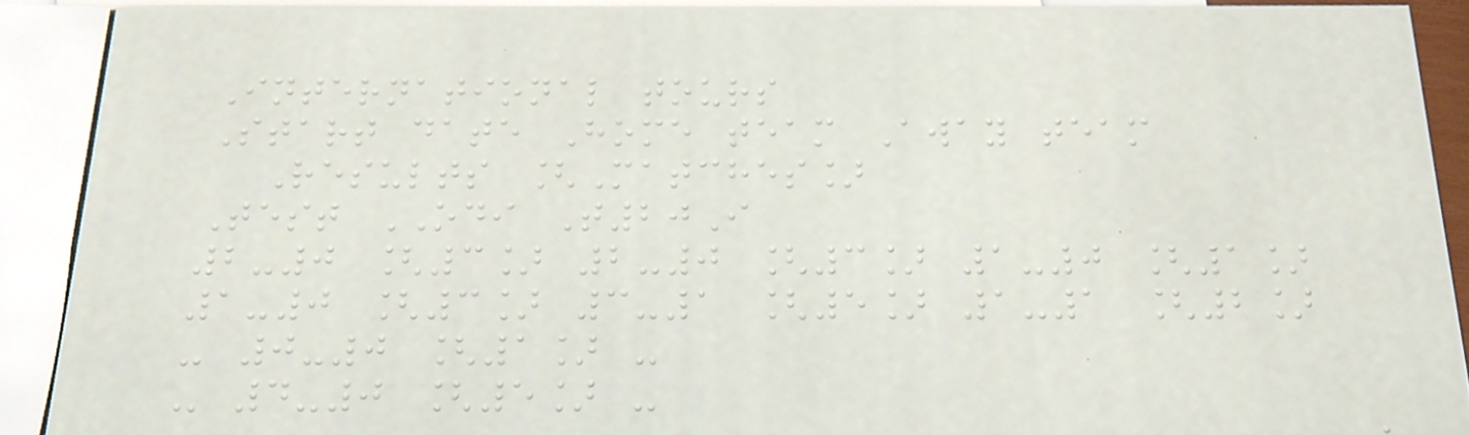International tours
Start date Home team Away team
Results [Matches]
Test ODI T20I
2-0 [3] 2-0 [3] 1-0 [1]
1-0 [3] 3-1 [5] 1-1 [2]
- 0-0 [1] -
- 4-0 [5] -
